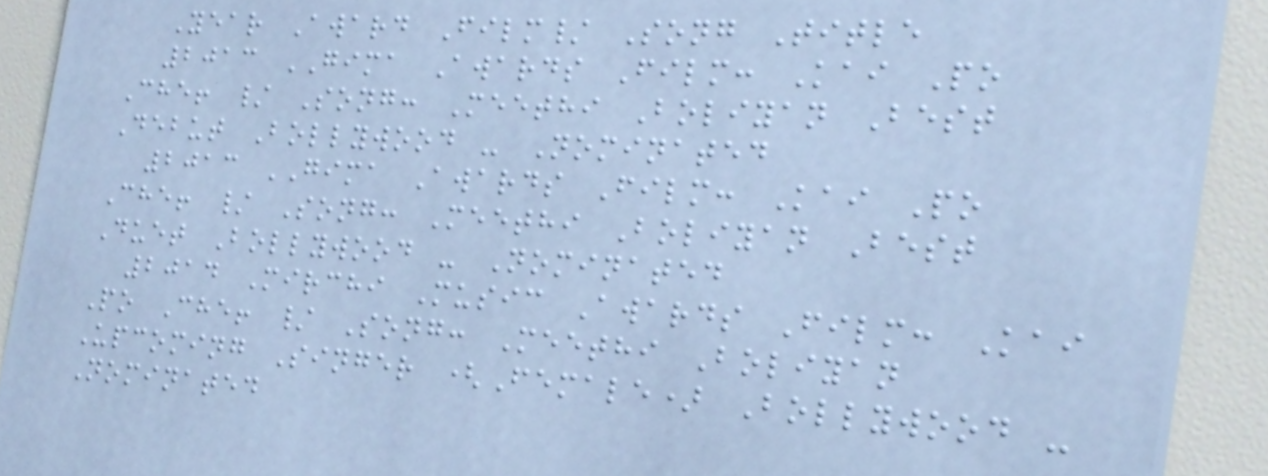Year Award Film/ Song Title
2013 GIMA Awards Film: Kai Po
Che! / Song: Meethi Boliyan Best
Debut Bollywood - Nominated
2013 GIMA Awards Film: Kai Po
Che! / Song: Meethi Boliyan Best
Duet Bollywood - Nominated
2014 Mirchi Music Awards Film: Kai
Po Che! / Song: Meethi Boliyan
Upcoming Singer (Female) Bollywood -
Nominated
